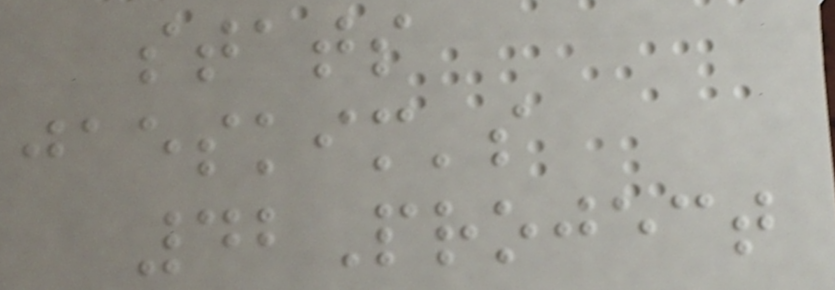stats
jaeskim's
42Project
